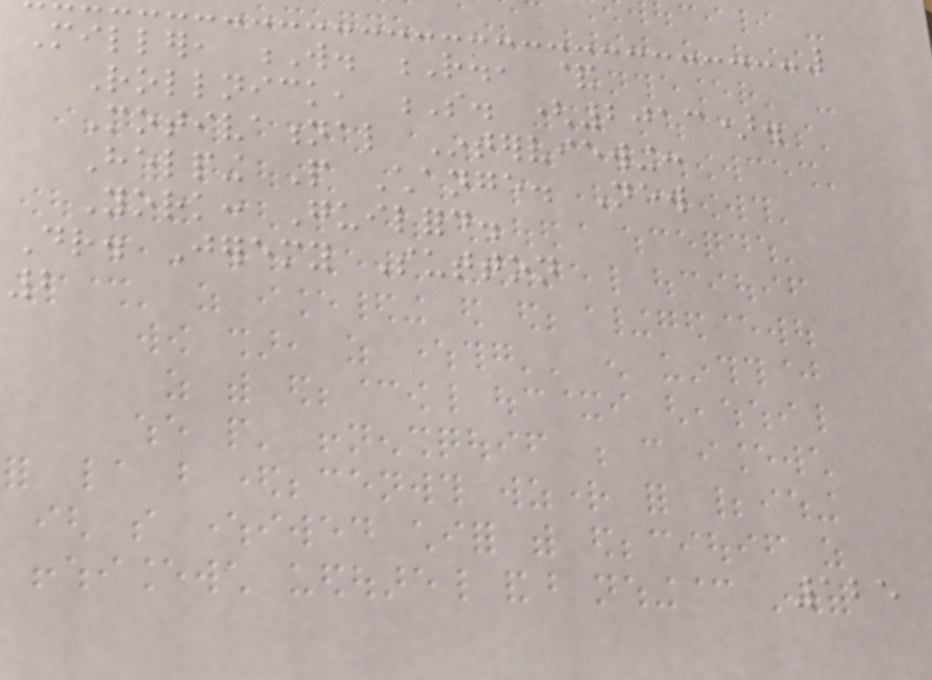Miller, W. R., &
Rollnick, S. (2013).
Motivational Interviewing:
Helping People Change. New
York: Guilford.
Dr. Jeremy Sutton
2
125
